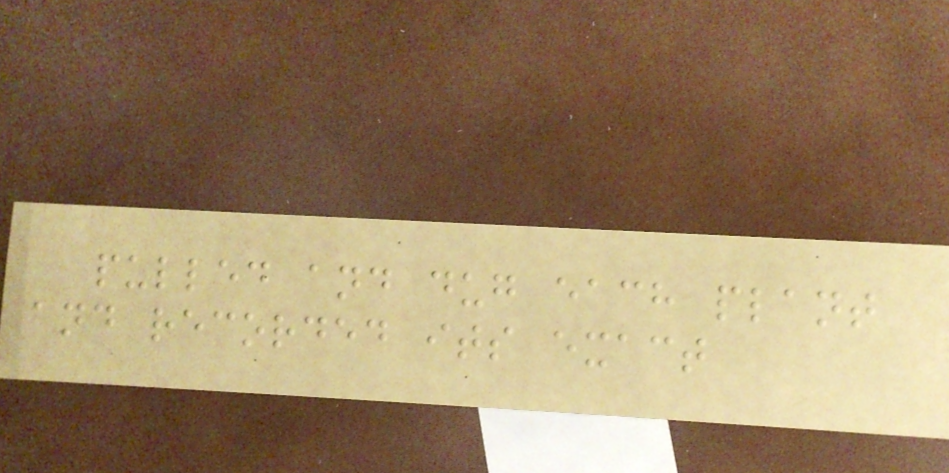pulled and dug each plant
and recorded its exact
